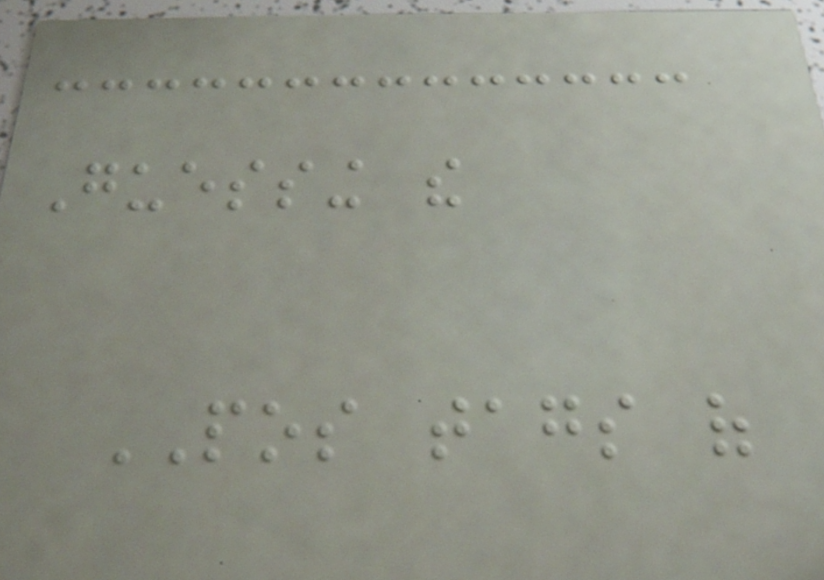Guessing the
POS tags of
